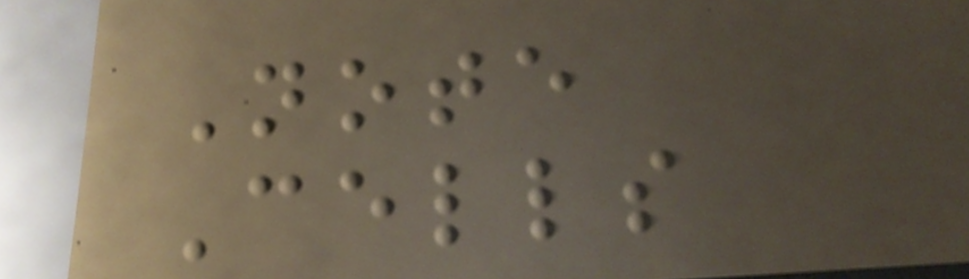Note
Cells
